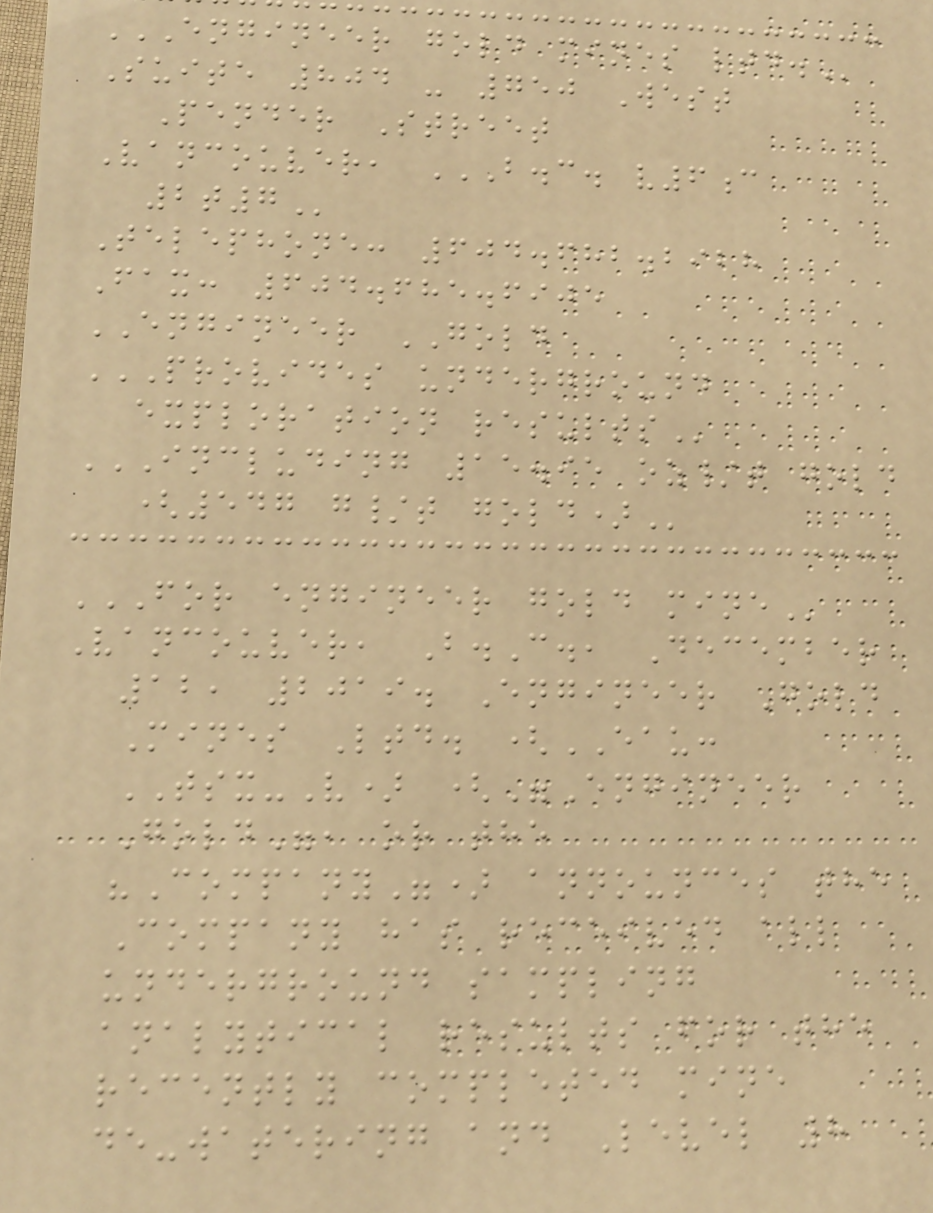ENGINEER GOLD MINES LTD.
Suite 804 - 750 West
Pender Street
Vancouver, B.C. V6C
2T7
Telephone: 604.682.2928
Fax: 604.685.6905
ENGINEER GOLD
PROVIDES UNDERGROUND
EXPLORATION RESULTS
INCLUDING 15.95 OZ/T GOLD
(547 G/T GOLD)
FOR ENGINEER GOLD MINE
Vancouver, B.C., December
12, 2019. Engineer Gold
Mines Ltd. (EAU:
TSX-V) ("Engineer
Gold", or the
"Company") announces the
Company has received all
underground sampling
analytical results for the
recently completed mine
de-watering and Level 8
